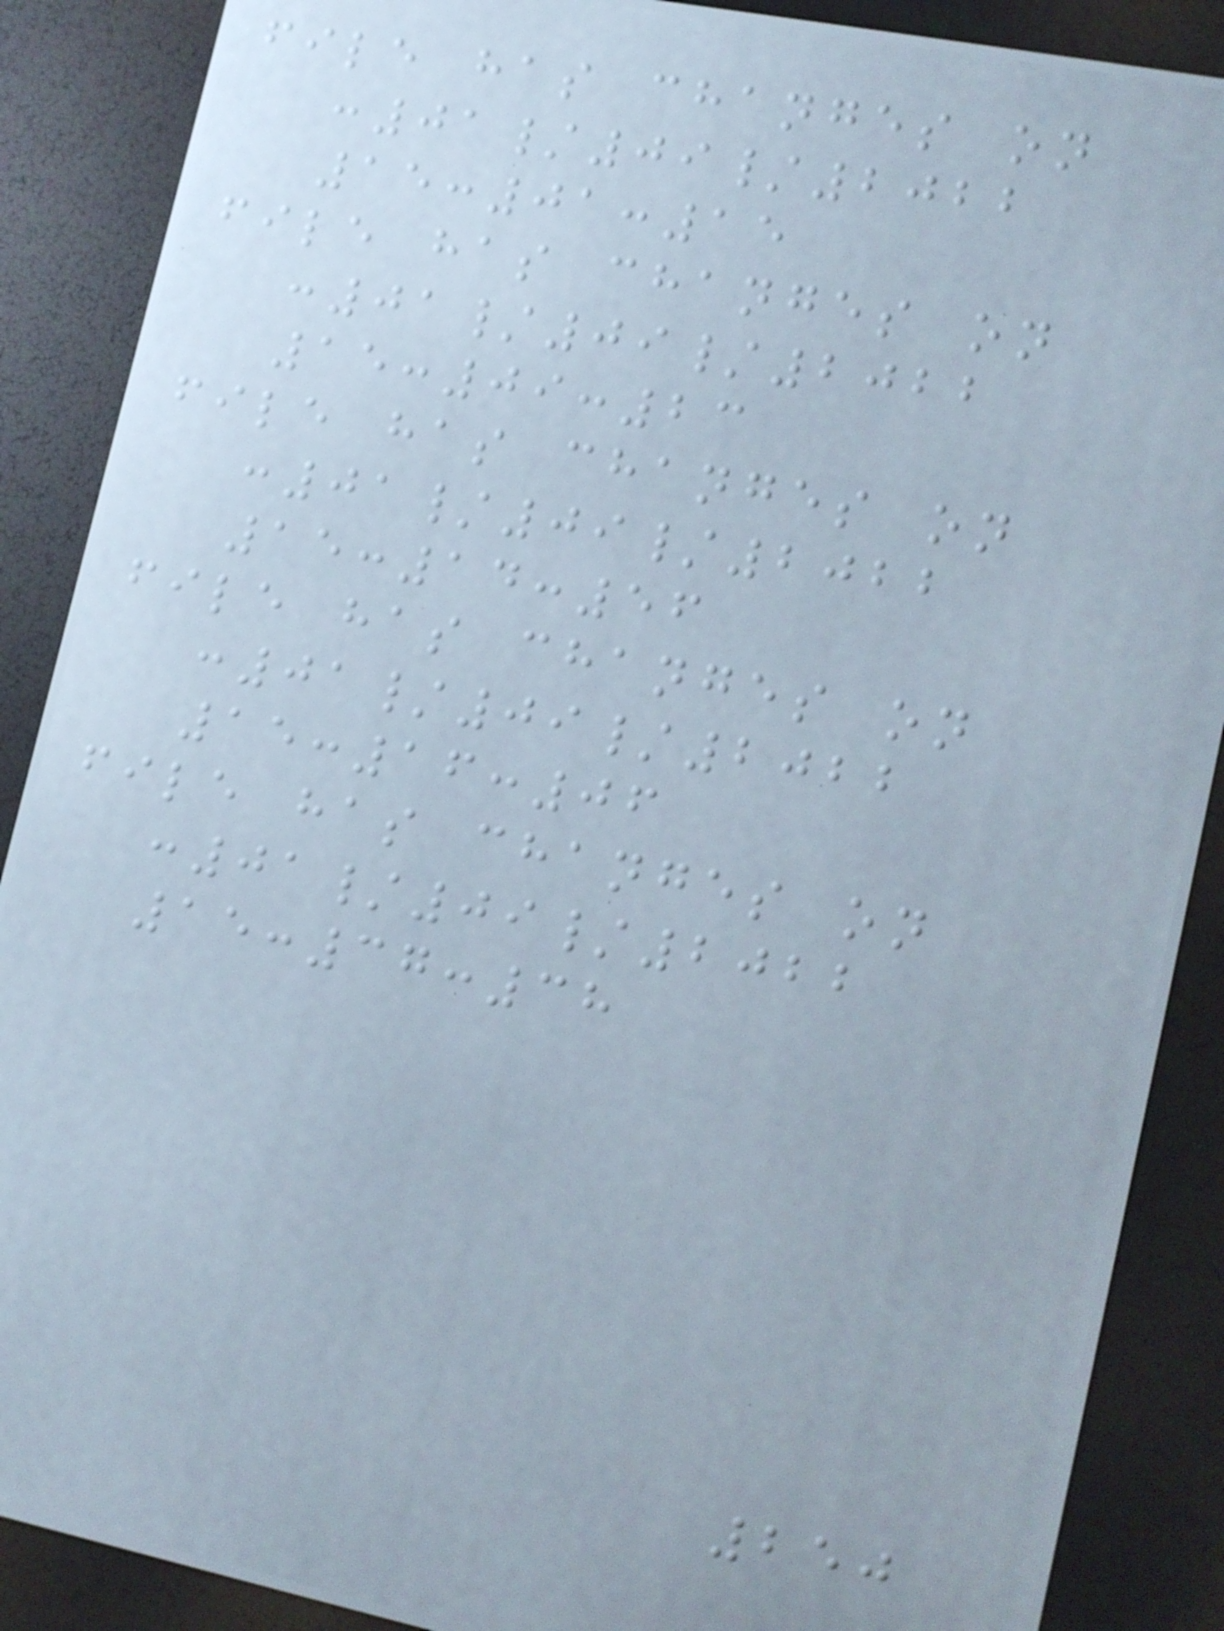file has changes on
:01/09/2022
15:01:15
file has changes on
:01/09/2022
15:09:23
file has changes on
:01/09/2022
15:14:56
file has changes on
:01/09/2022
15:16:06
file has changes on
:01/09/2022
15:37:38
250
